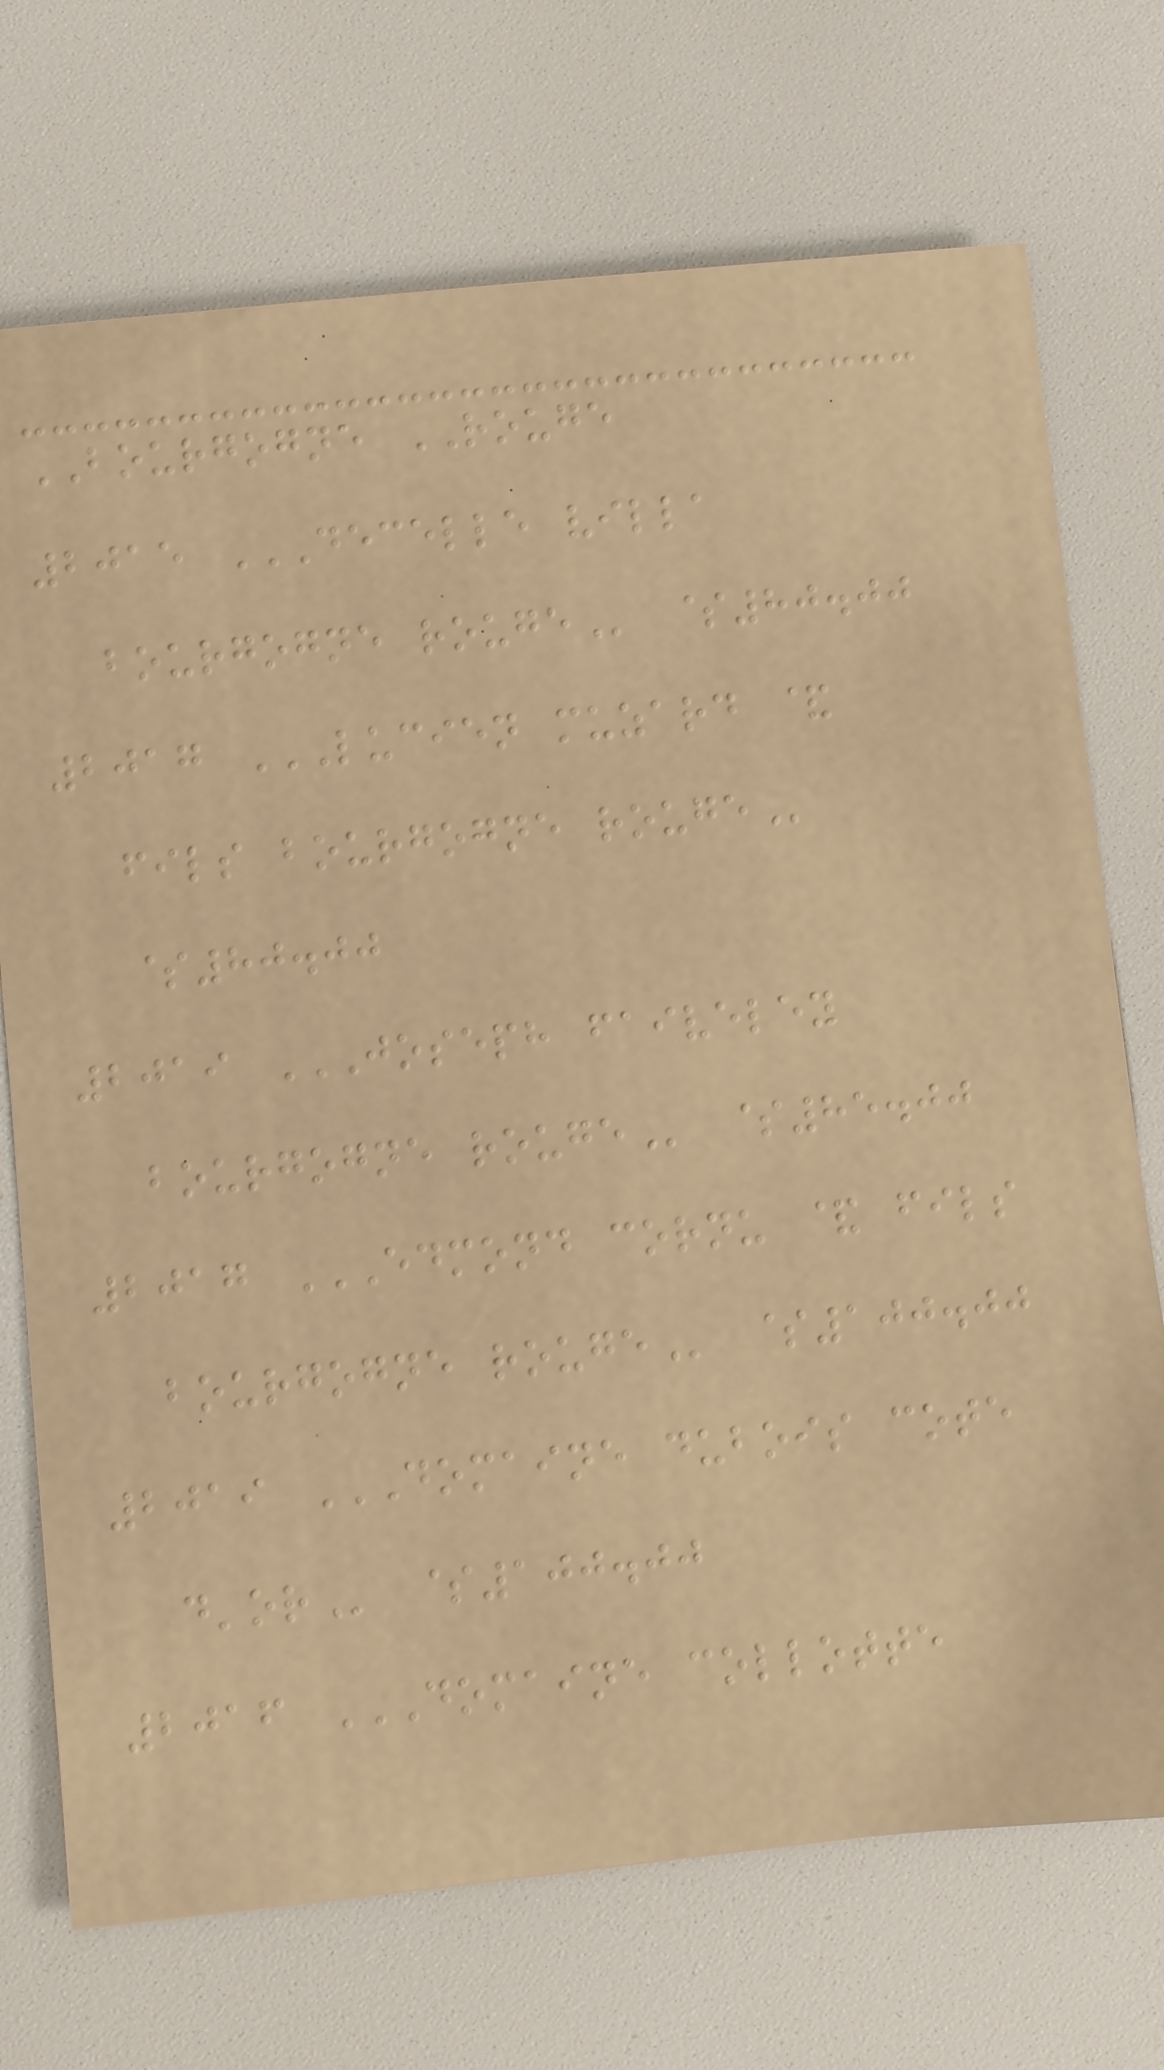BOURGOGNE ROUGE
2015 DECELLE VILLA
BOURGOGNE ROUGE $80.00
2017 LUCIEN MUZARD &
FILS BOURGOGNE ROUGE
$80.00
2019 JOSEPH FAIVELEY
BOURGOGNE ROUGE $85.00
2017 EDMOND CORNU & FILS
BOURGOGNE ROUGE $100.00
2019 DOMAINE DUBOIS COTE
D'OR $100.00
2016 DOMAINE COLLOTTE
